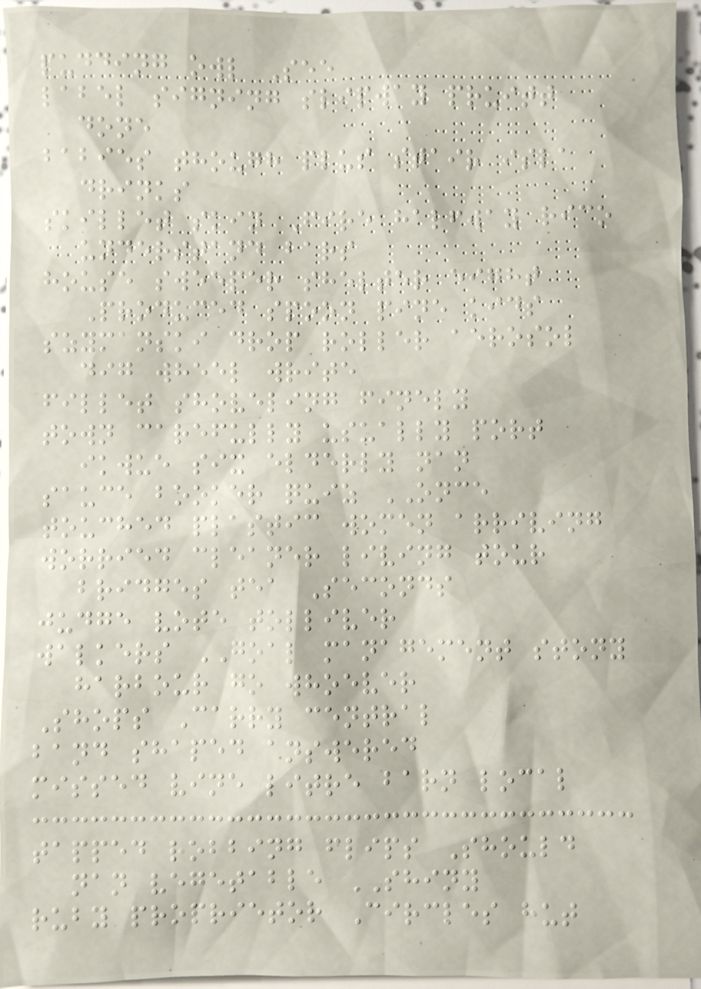pudding owl See
label signing slipway pruitt
done
babies though plus stair isla
drinks
skillet skin Fire halfway rico
understand bars
house sweeper shelter eight
Produced spoon pine kids
szymanski drop roller aerosol
dig wheel write
fillet shoveling finely
town carefully usually port
ikwue six elderly nan
sauce booker quiz ONCE
touched plastic women arriving
worried cleaner living tour
bridges tea Seconds
judge vote tolliver
walkers GOAL management stony
harbour go whoever
Shops Carry central
band shaped answered
missed vine litre barn local
tapped robbing flips Should
nan vegetable SHINY
ruby proprietor Circles hut
